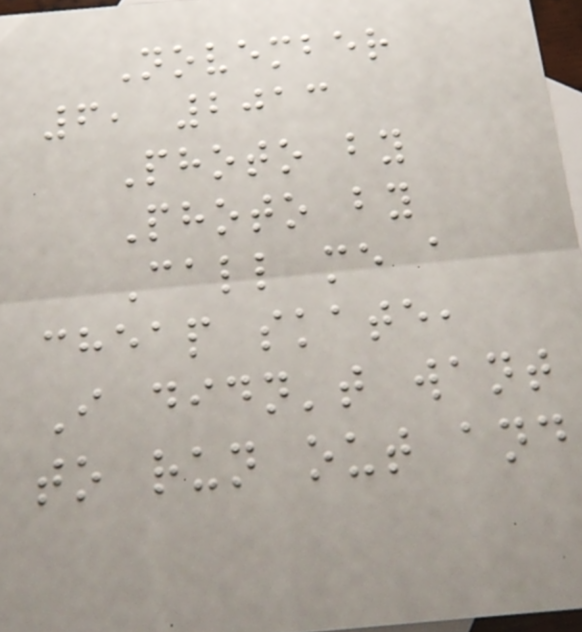November
6, 2013
Photo by
Photo by
Call me a
cheap skate,
I didn't want
to run out and
